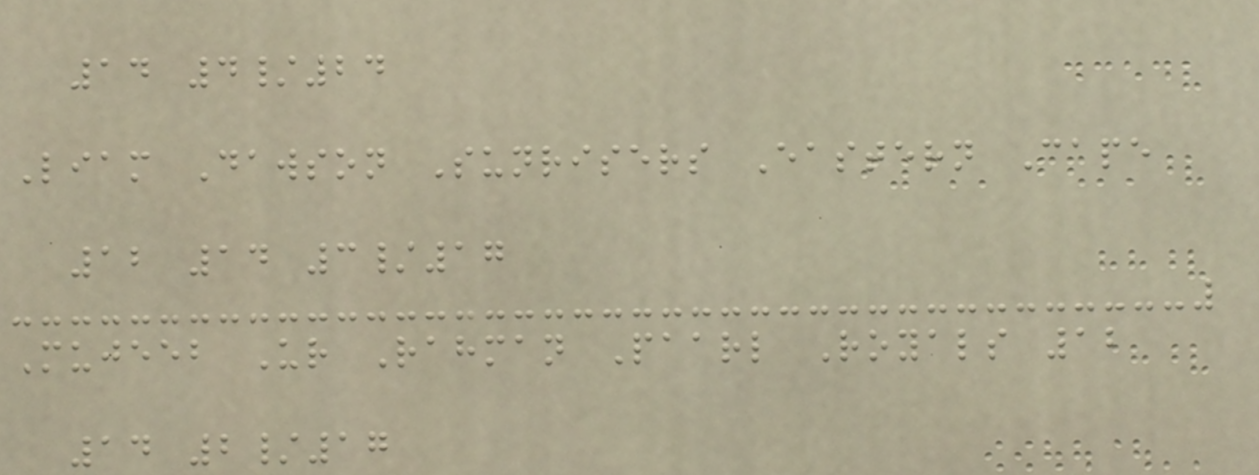14 4/24
Liam Dawson Sunrisers Eastern Cape
12 14 3/17
Mujeeb Ur Rahman Paarl Royals 12
14 2/17
